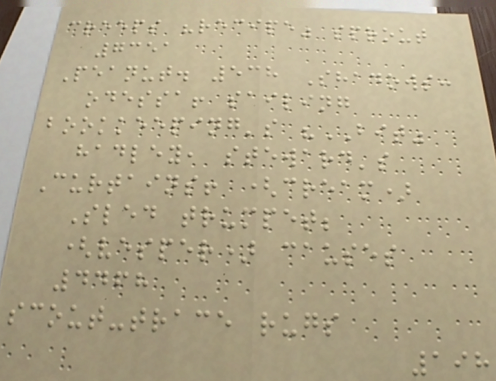creeps "recipe" sprout
7351
Peanut. 538 Shadows:
odessa! sailing
bookkeeping's "BIT"
hadley, steward's
Curtains! (cream)
Sled trumpet;
(vesper) causes
4468
scout-trace rugs
198
